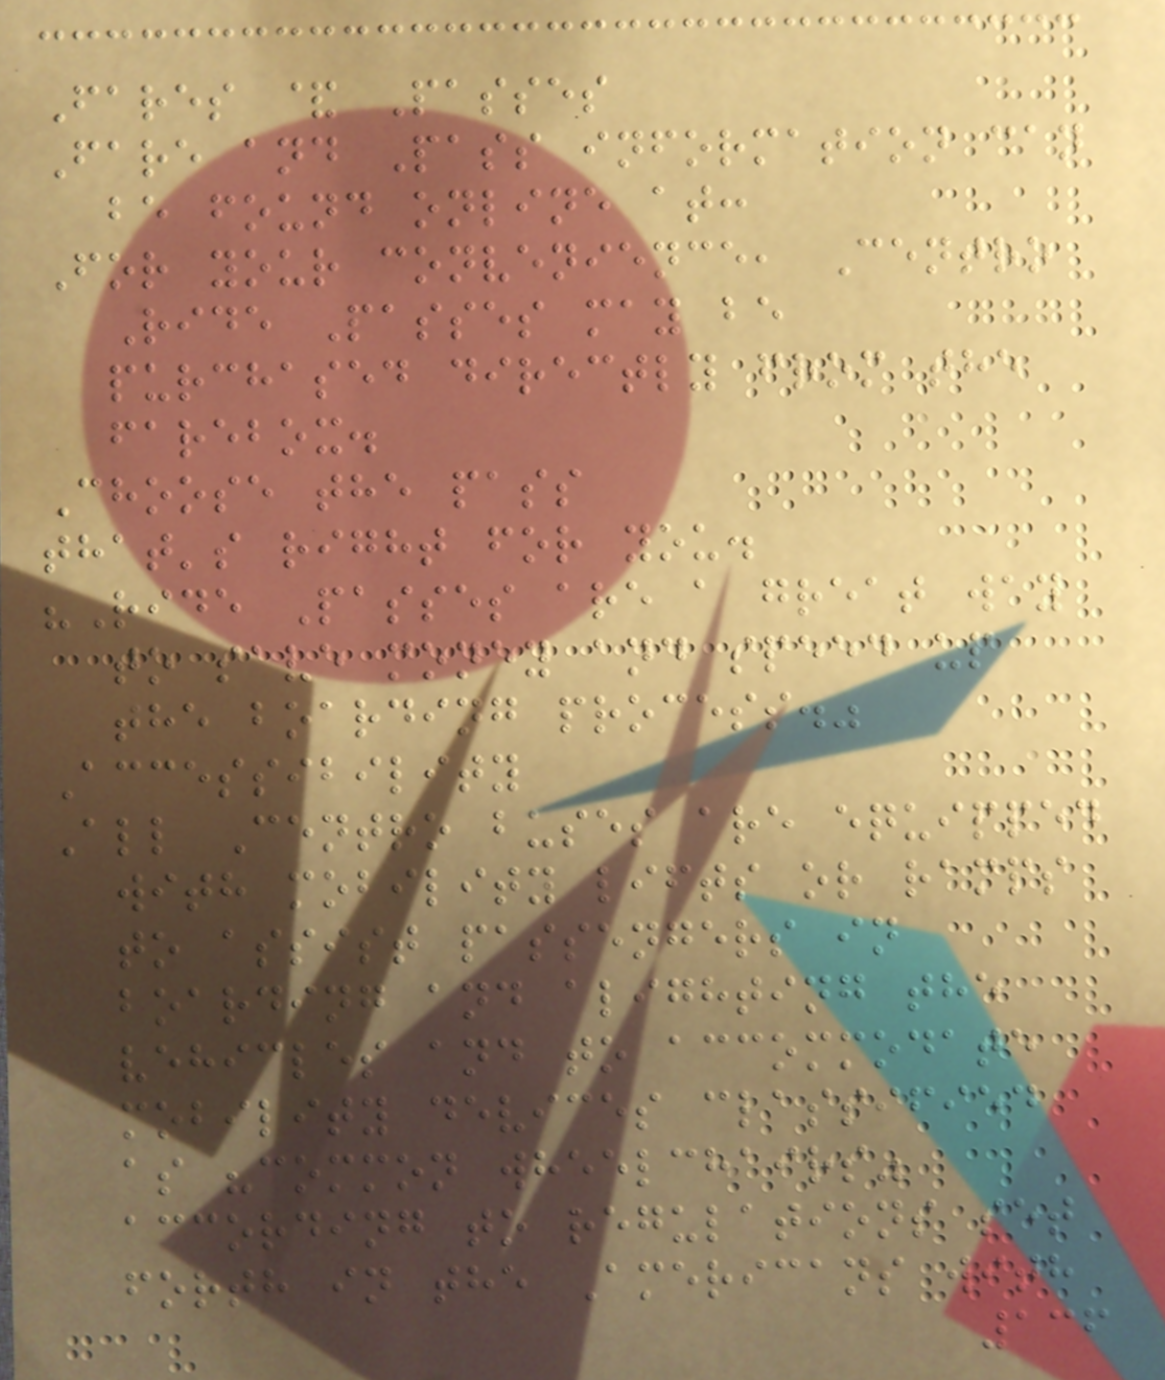Fares & Passes
Fare and Pass information can
be found online at:
For your convenience, Centro
Ride Passes may be
purchased directly from the
farebox.
Choose the pass
that's right for you.
"Ride Passes are a great way
to save money and speed up
the boarding process."
Accessibility
All Centro buses are equipped
with mobility lifts or ramps
to assist passengers in
boarding and alighting the
vehicles and to accommodate
mobility devices classified
as "common wheelchairs"
according to regulations set
forth in the Americans with
136
